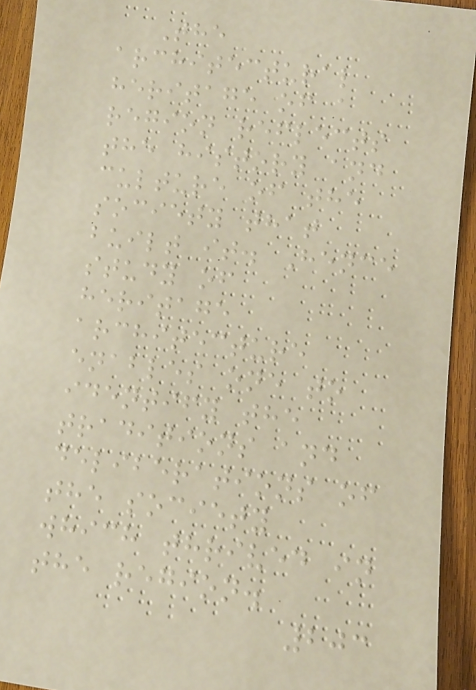The
architectural
heritage of a
region reflects
the history and
culture of the
society that
built it. Hence
study of
heritage
architecture
enables one to
identify the
traditions and
deliberations of
the society
which thrived in
the region.
203
